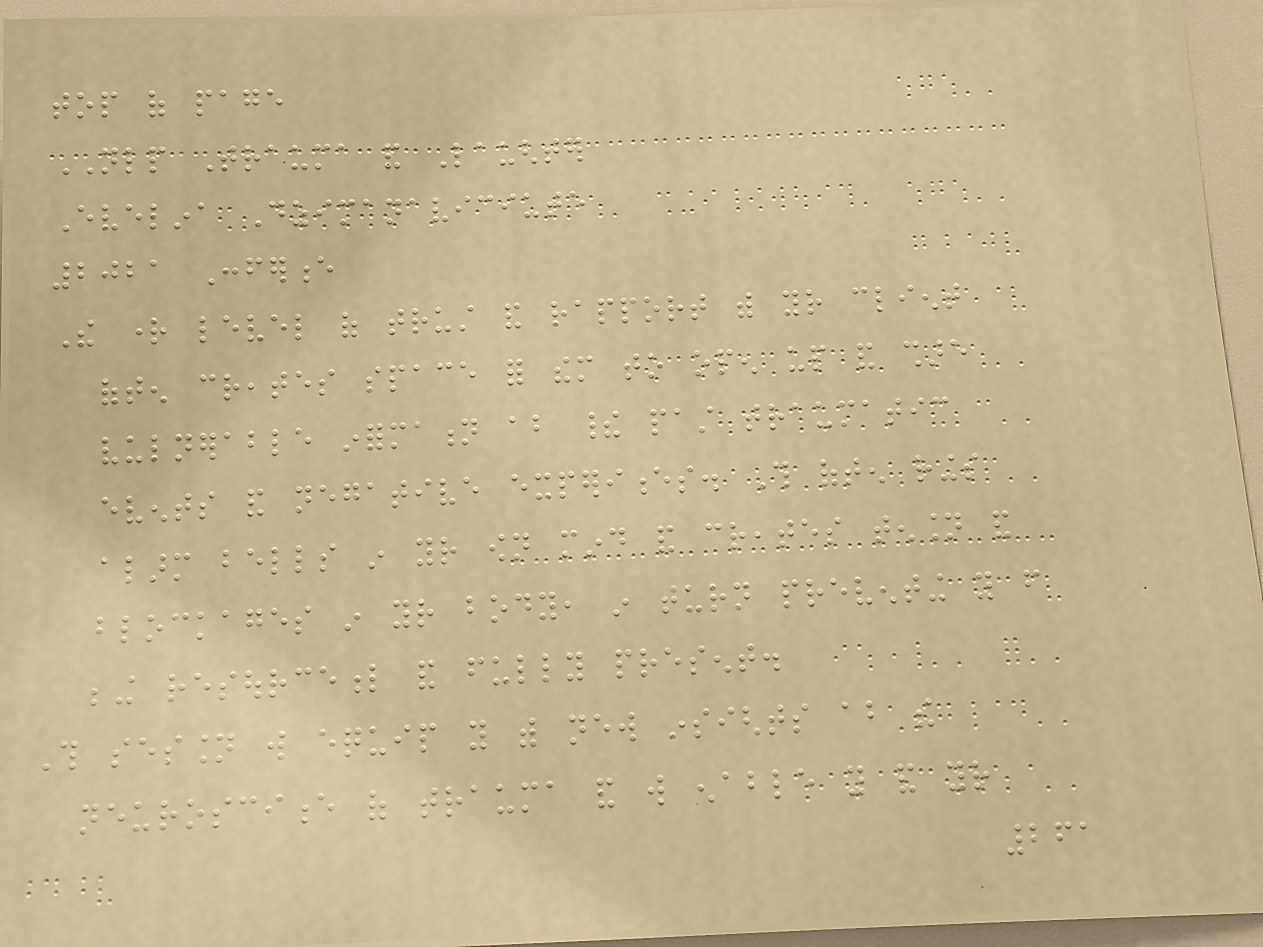top of page
NLP Trauma and Laughter
Evelina Dzimanaviciute
2021 Conference
The right level of trust and rapport with your client
often creates space for them to open up and share
vulnerable information about their past traumatic
events and negative experiences. This often rings
alarm bells in your own mind and creates tension and
blockages in your body, in turn preventing you from
being resourceful and fully present.
This session will equip you with new insights about the
neuroscience of trauma and will enable you and your
261
